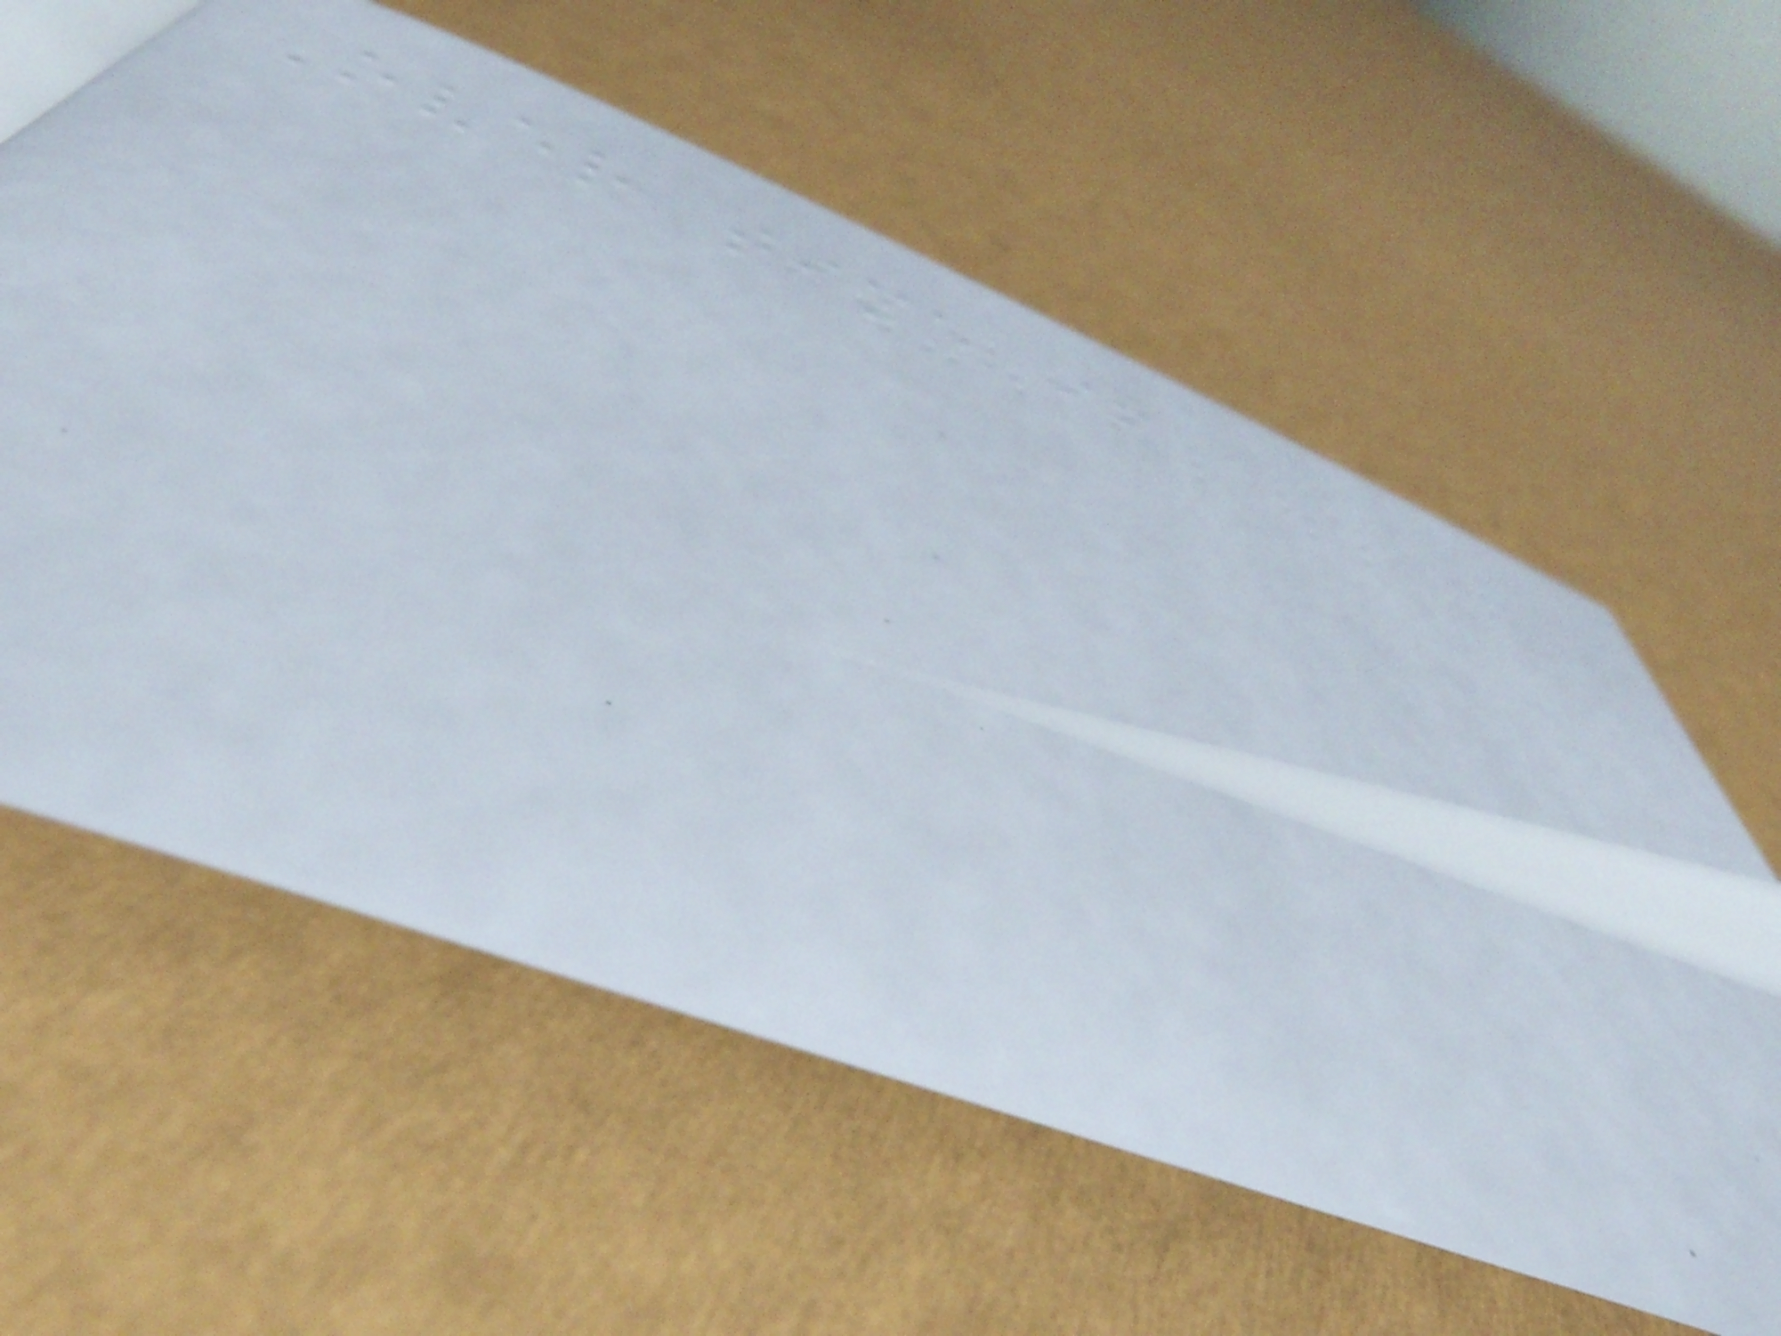Over time if
